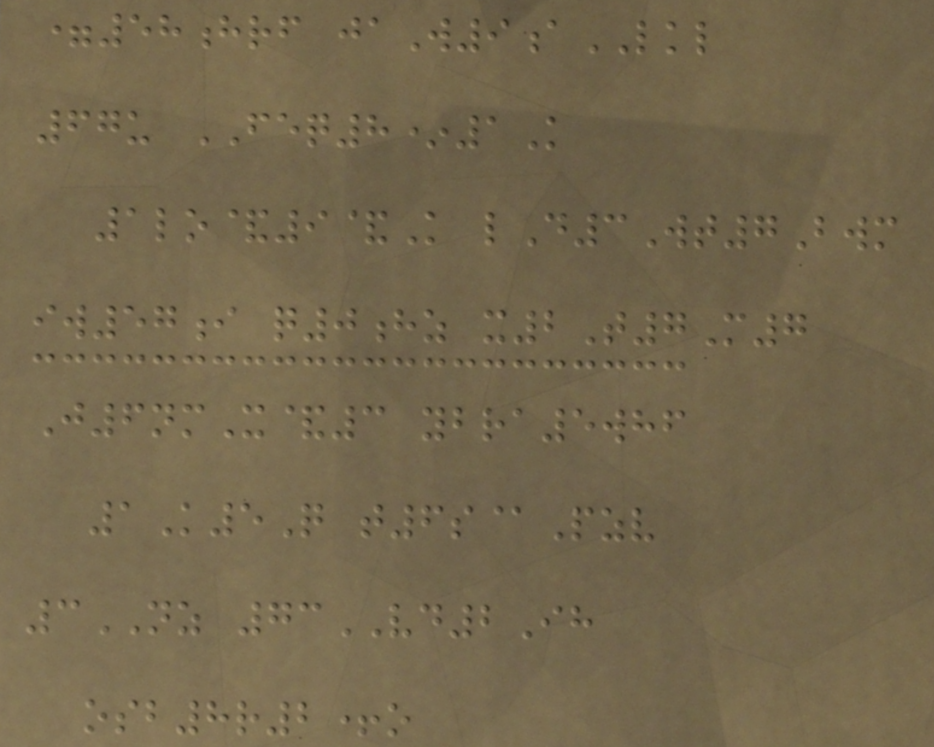=58hrf jaW9aLKL
67u FEQ8*1K
1lo&9&K lD3Wt7Bwm
iw57i q0hz x2T7M7
J6nmX&3 ybra5whf
1K5Q t6s@Pzv
3NZ 73VD2Ih
osb8r2+o
